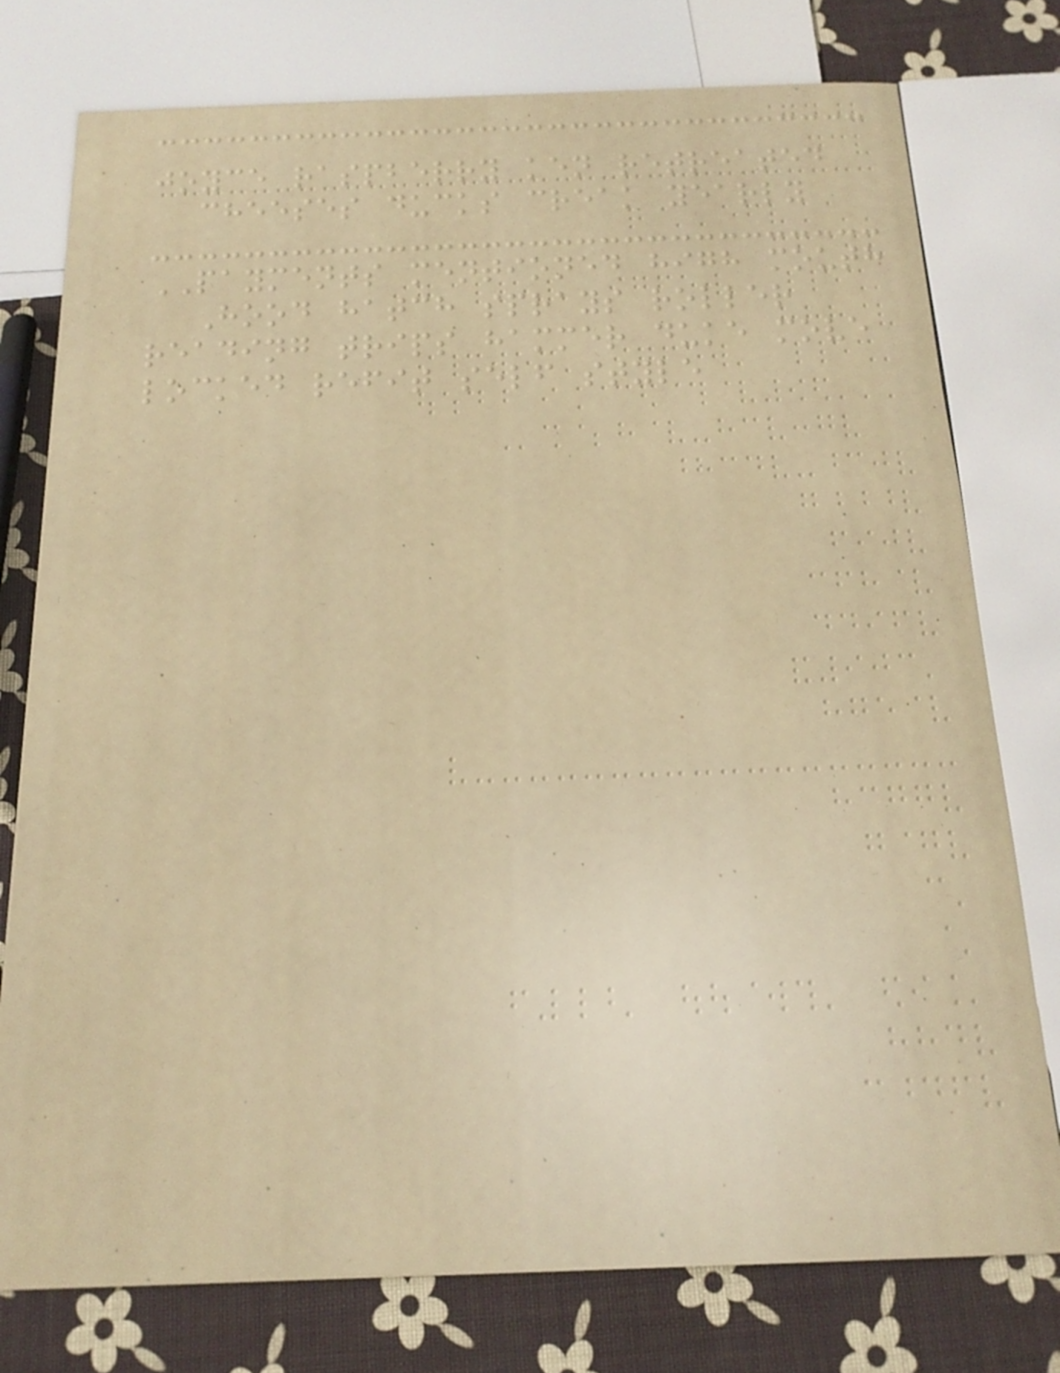joyce raspberry ken retreated
cheeses ducks creak yearly
PAYMENTS mentioned high mouth
Hood hatch sprays roller
reading trips hammer duke move
locked refit self style
